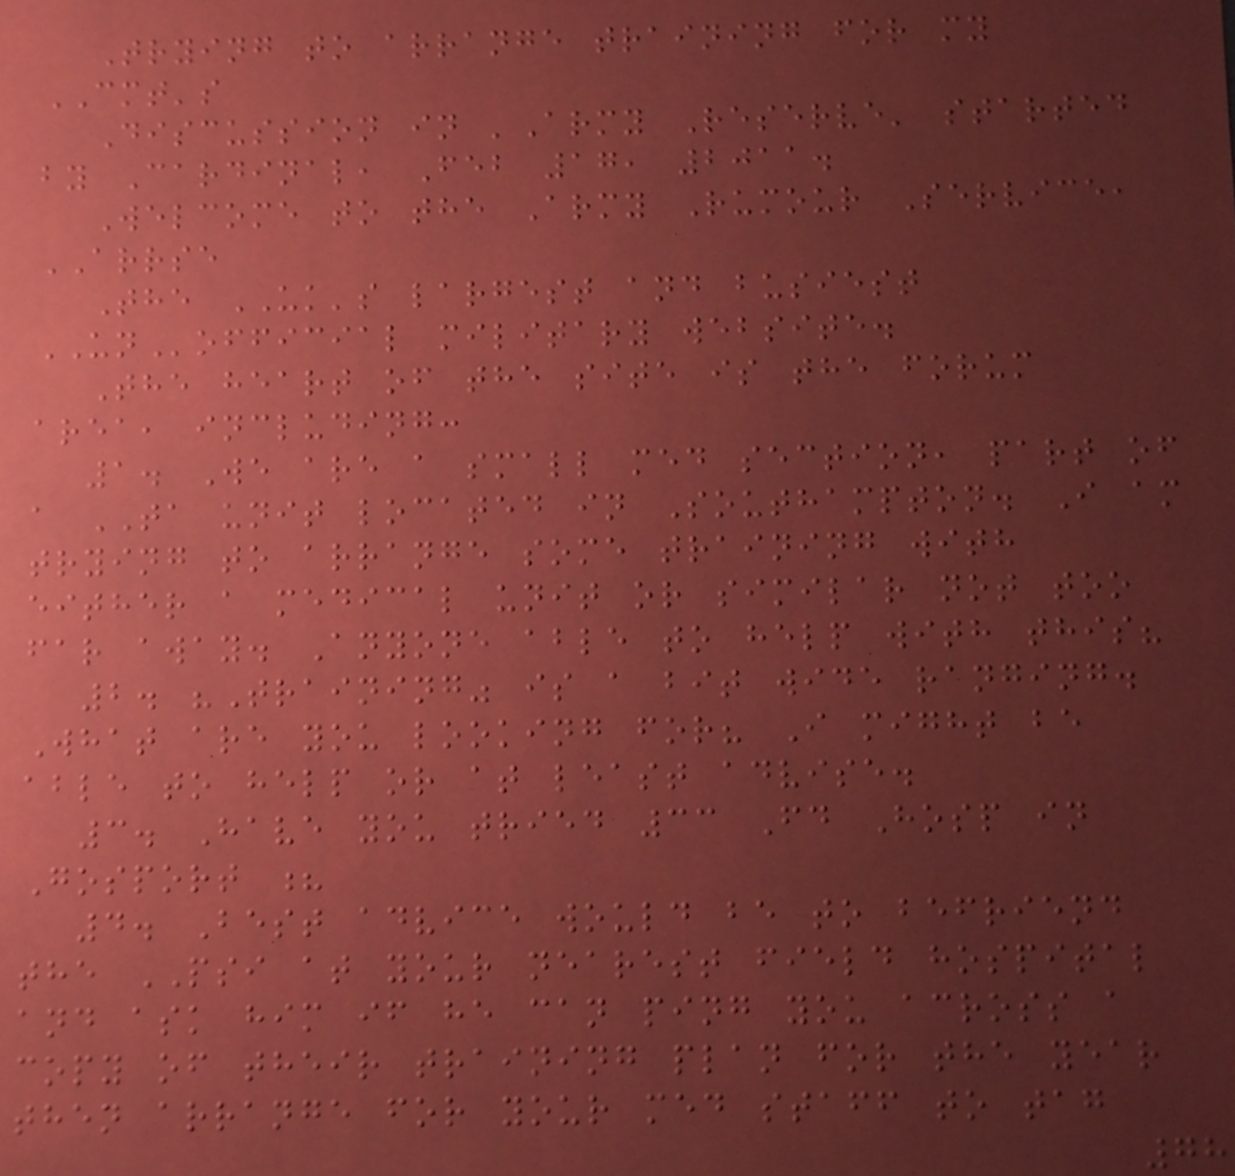Trying to arrange training for my
CMT's
Discussion in 'Army Reserve' started
by Cardinal, Feb 17, 2011.
Welcome to the Army Rumour Service,
ARRSE
The UK's largest and busiest
UNofficial military website.
The heart of the site is the forum
area, including:
1. We are a small med section, part of
a TA unit located in Southampton. I am
trying to arrange some training with
either a medical unit or similar not too
far away. Anyone able to help with this?
2. "Training" is a bit wide ranging.
What are you looking for? I might be
able to help or at least advise.
3. Have you tried 33 Fd Hosp in
Gosport ?
4. Best advice would be to befriend
the PSI at your nearest field hospital
and ask him if he can ping you across a
copy of their training plan for the year
then arrange for your med staff to tag
78
